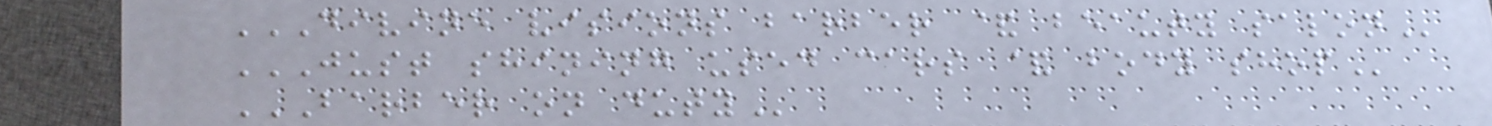DIVINE VISIONS BARBER & BEAUTY SALON
JUST SHINING USED CARS & BODY SHOP
BARBER ON DUTY
